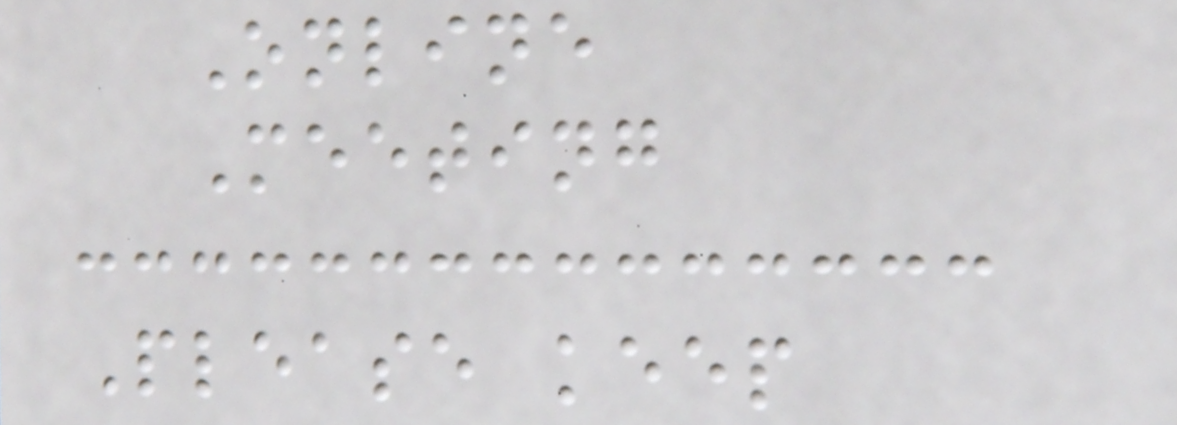Online
Meeting
Please keep
